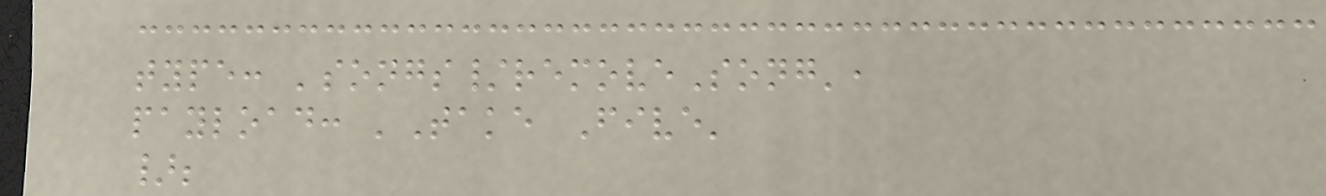type: 'songs/removeSong',
payload: 'Take Five'
};
